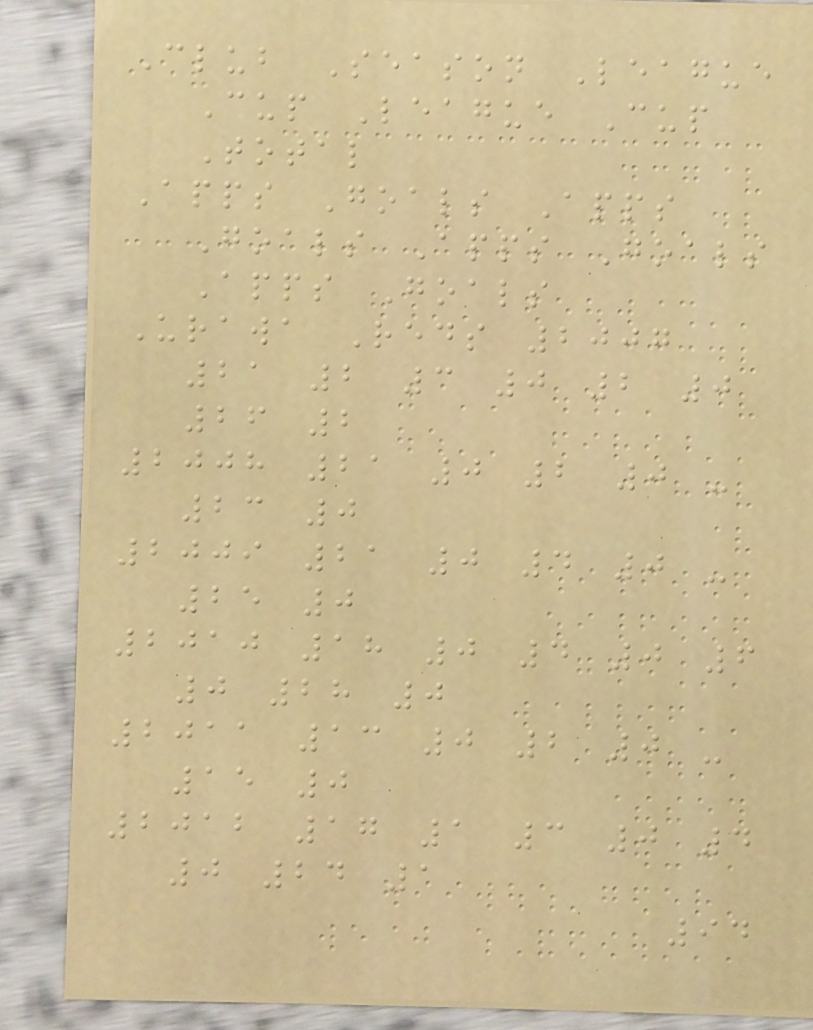Club Season League
Cup League Cup
Total
Apps Goals Apps
Goals Apps Goals
Apps Goals
Urawa Reds 2007
21 2 3 0 2 0
26 2
2008 21 0 2 0 -
23 0
2009 21 0 4 0 -
25 0
2010 18 0 4 0 6
0 28 0
2011 13 0 2 0 -
15 0
2012 17 1 3 0 4
0 24 1
94
